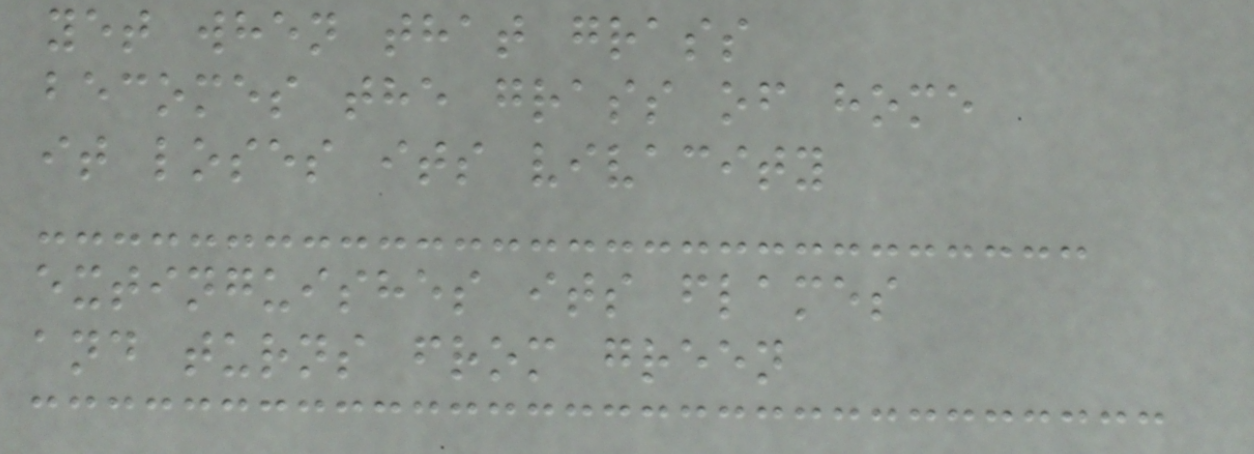yet when that grass
becomes the grass of home
it loses its vivacity
extinguishes its flames
and turns from green
